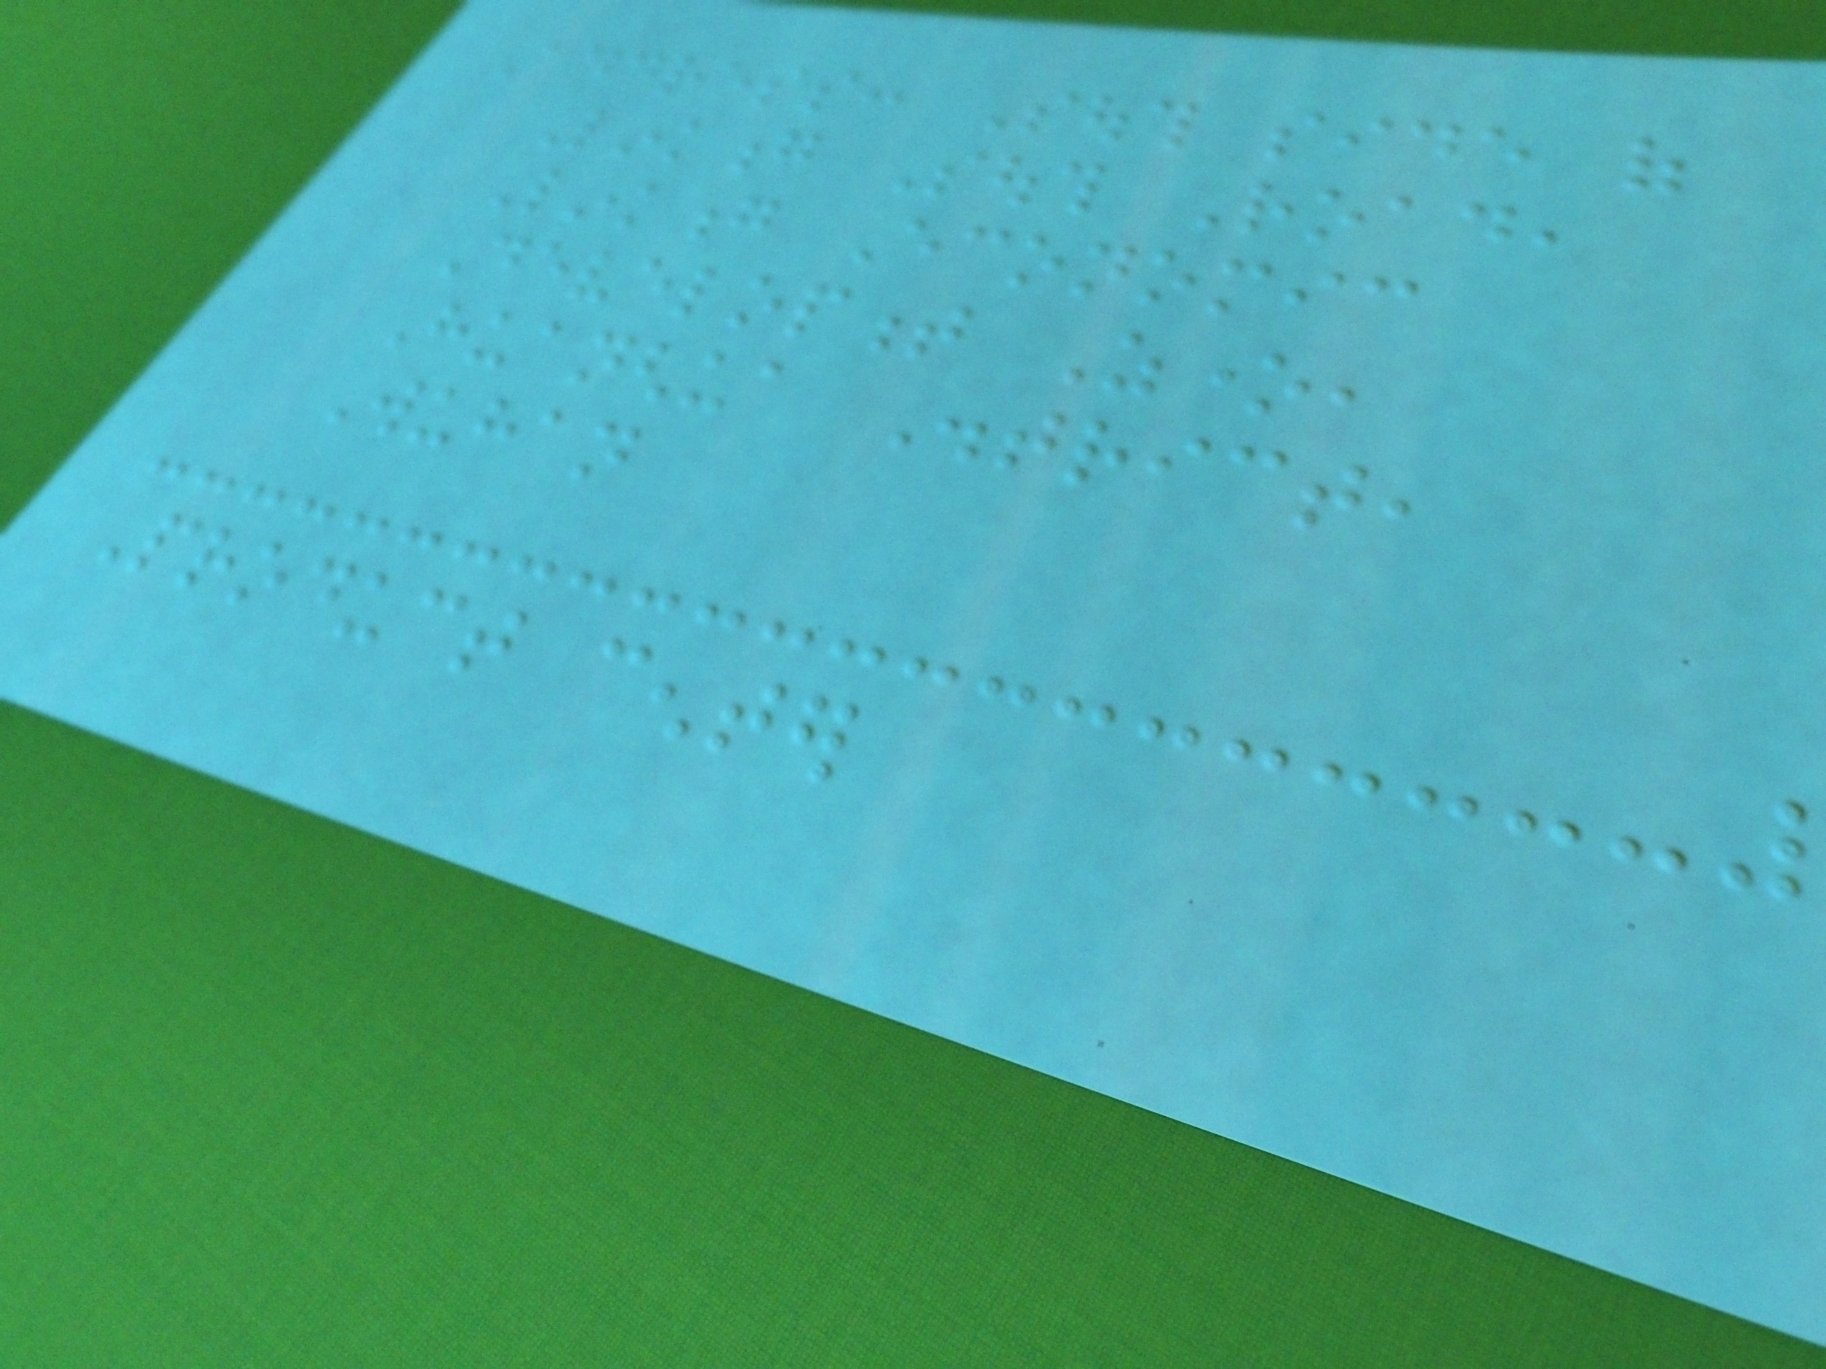Address: South side of
Linkong South Road,
Linkong Economic
Development Zone,
Huanghua District,
Wuhan
Product center
